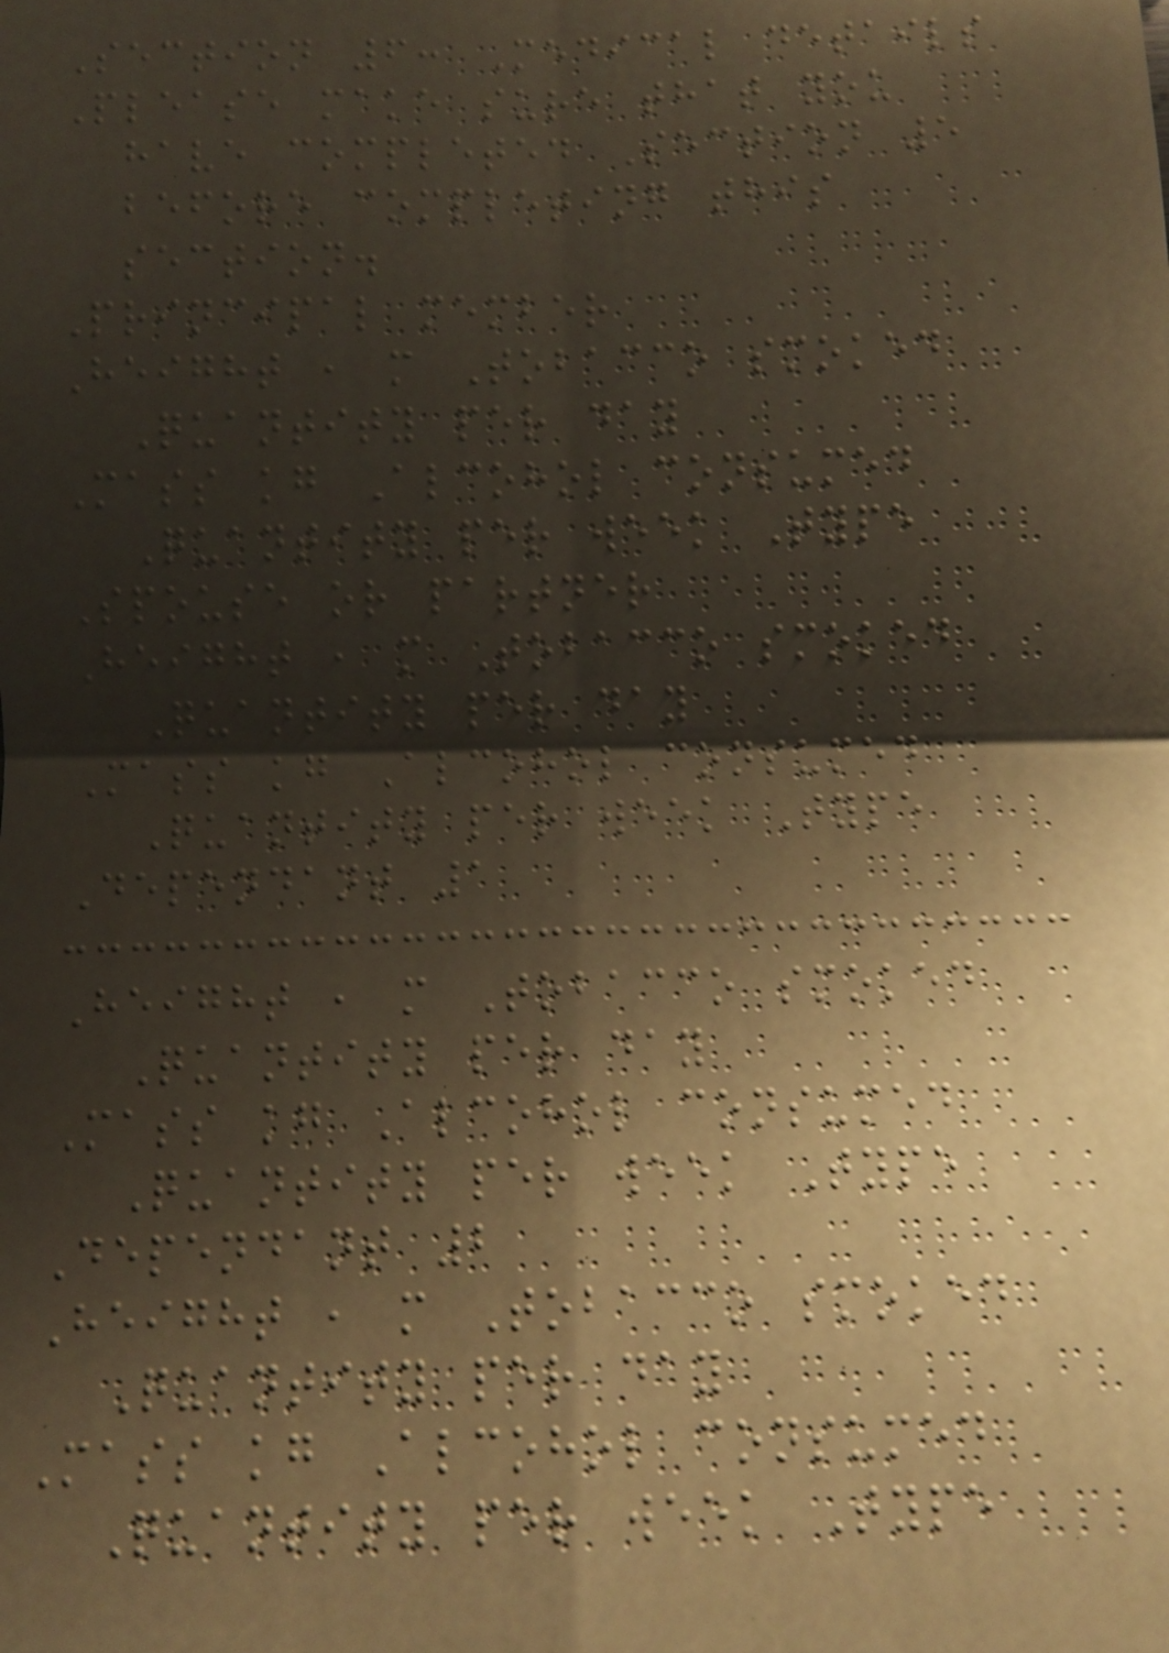Section 6: Medical details
Please make sure that you
have completed Section 5
before completing this
section.
Principal member
Height , m Tobacco smoked
Quantity per day
Mass kg Alcohol consumed
Quantity per week Type
Spouse or partner
Height , m Tobacco smoked
Quantity per day
Mass kg Alcohol consumed
Quantity per week Type
Dependant 1
Height , m Tobacco smoked
Quantity per day
Mass kg Alcohol consumed
Quantity per week Type
Dependant 2
Height , m Tobacco smoked
Quantity per day
Mass kg Alcohol consumed
Quantity per week Type
